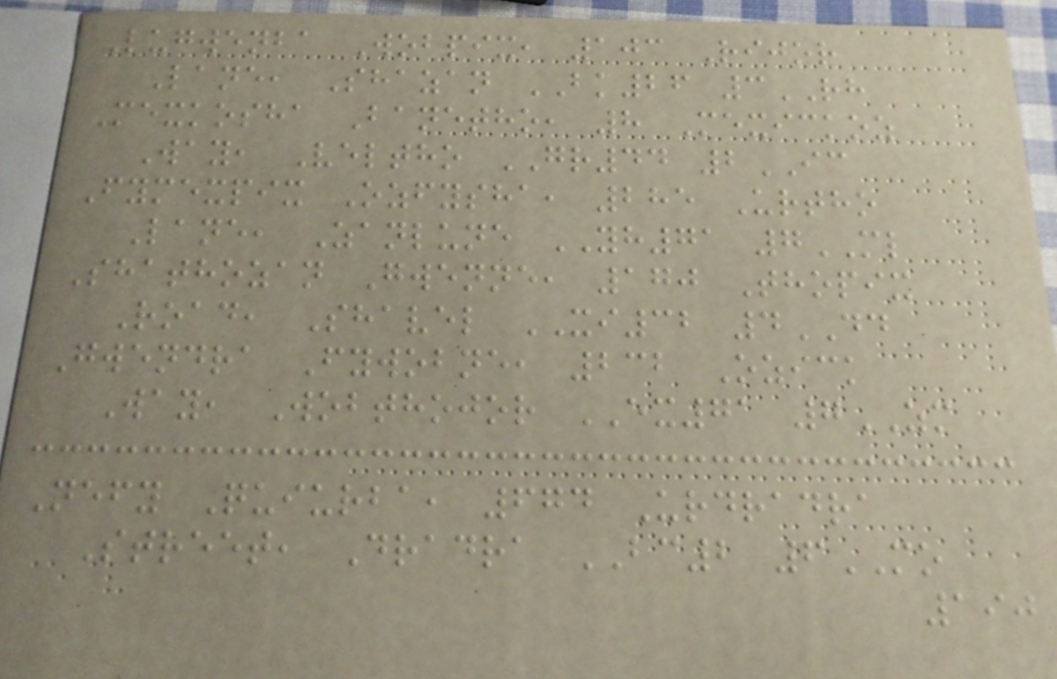Lugwenba Wobpix, 103 Rijor
Lane, Shazan BK26 3RH
Mexkosha Banetho, 8 Mexickoz
Way, Veltho GR44 2IC
Fymexpix Ozfysha, 285 Urtho
Lane, Zanlune YH71 7ML
Shathozan Gwenne, 170 Thopix
Road, Shavel XI32 4DD
Gwendra Fywobne, 232 Ozick
Way, Wobthojor EX71 7ZM
Nefy Quiurba, 674 Urdradra
Street, Dradra BC2 6MO
190
